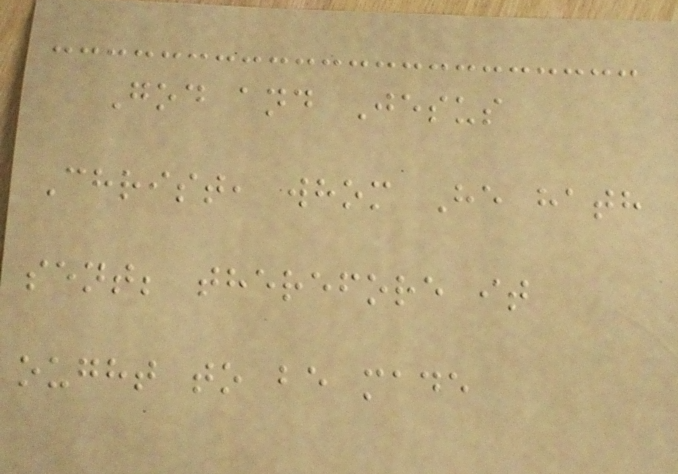God and Jesus
Christ, whom He hath
sent; therefore it
ought to be made
